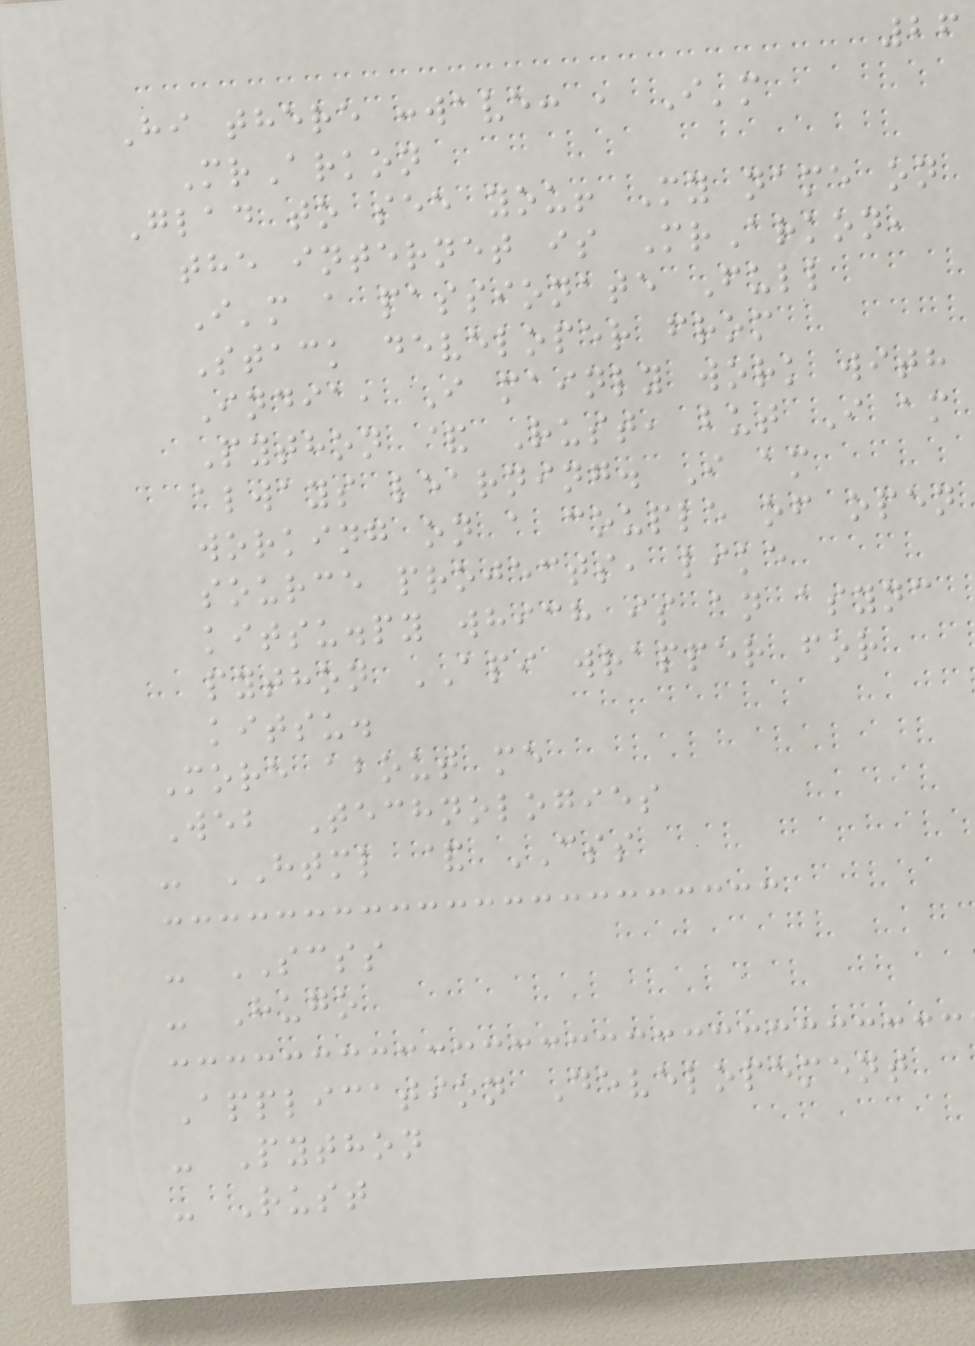26
Hi there :wave: , I'm
MrArkon
Glad to see you! My name on
the internet is MrArkon,
I'm a passionate Full
Stack developer from
India, I mainly work with
Python & Rust, but I am
always learning. I am
working on a couple of open
source projects, like
kitsu.py which is an async
python API wrapper for
kitsu.
More about me
Web Technologies
- HTML & CSS
- SCSS
- Hugo
Application Developement
- Python
- Rust
